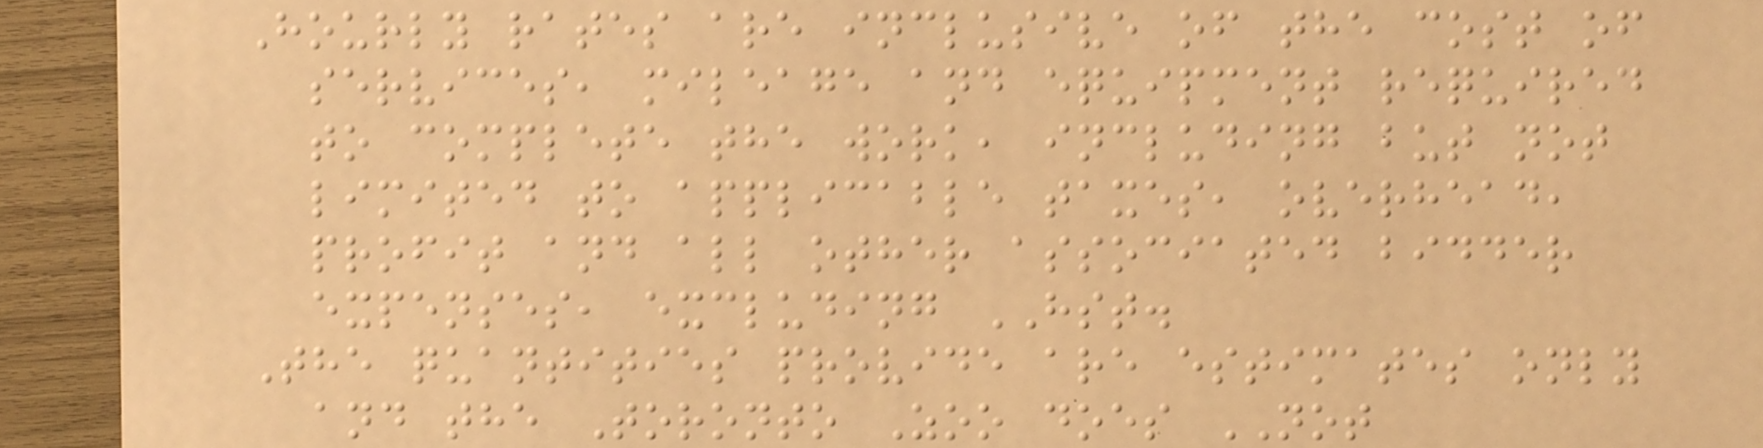Hourly rates are inclusive of the cost of
services, mileage and equipment required
to complete the work, including but not
limited to applicable taxes, overhead,
profit and all other associated bidder
expenses, excluding HST.
The quantities provide are estimates only
and the Toronto Zoo does NOT
